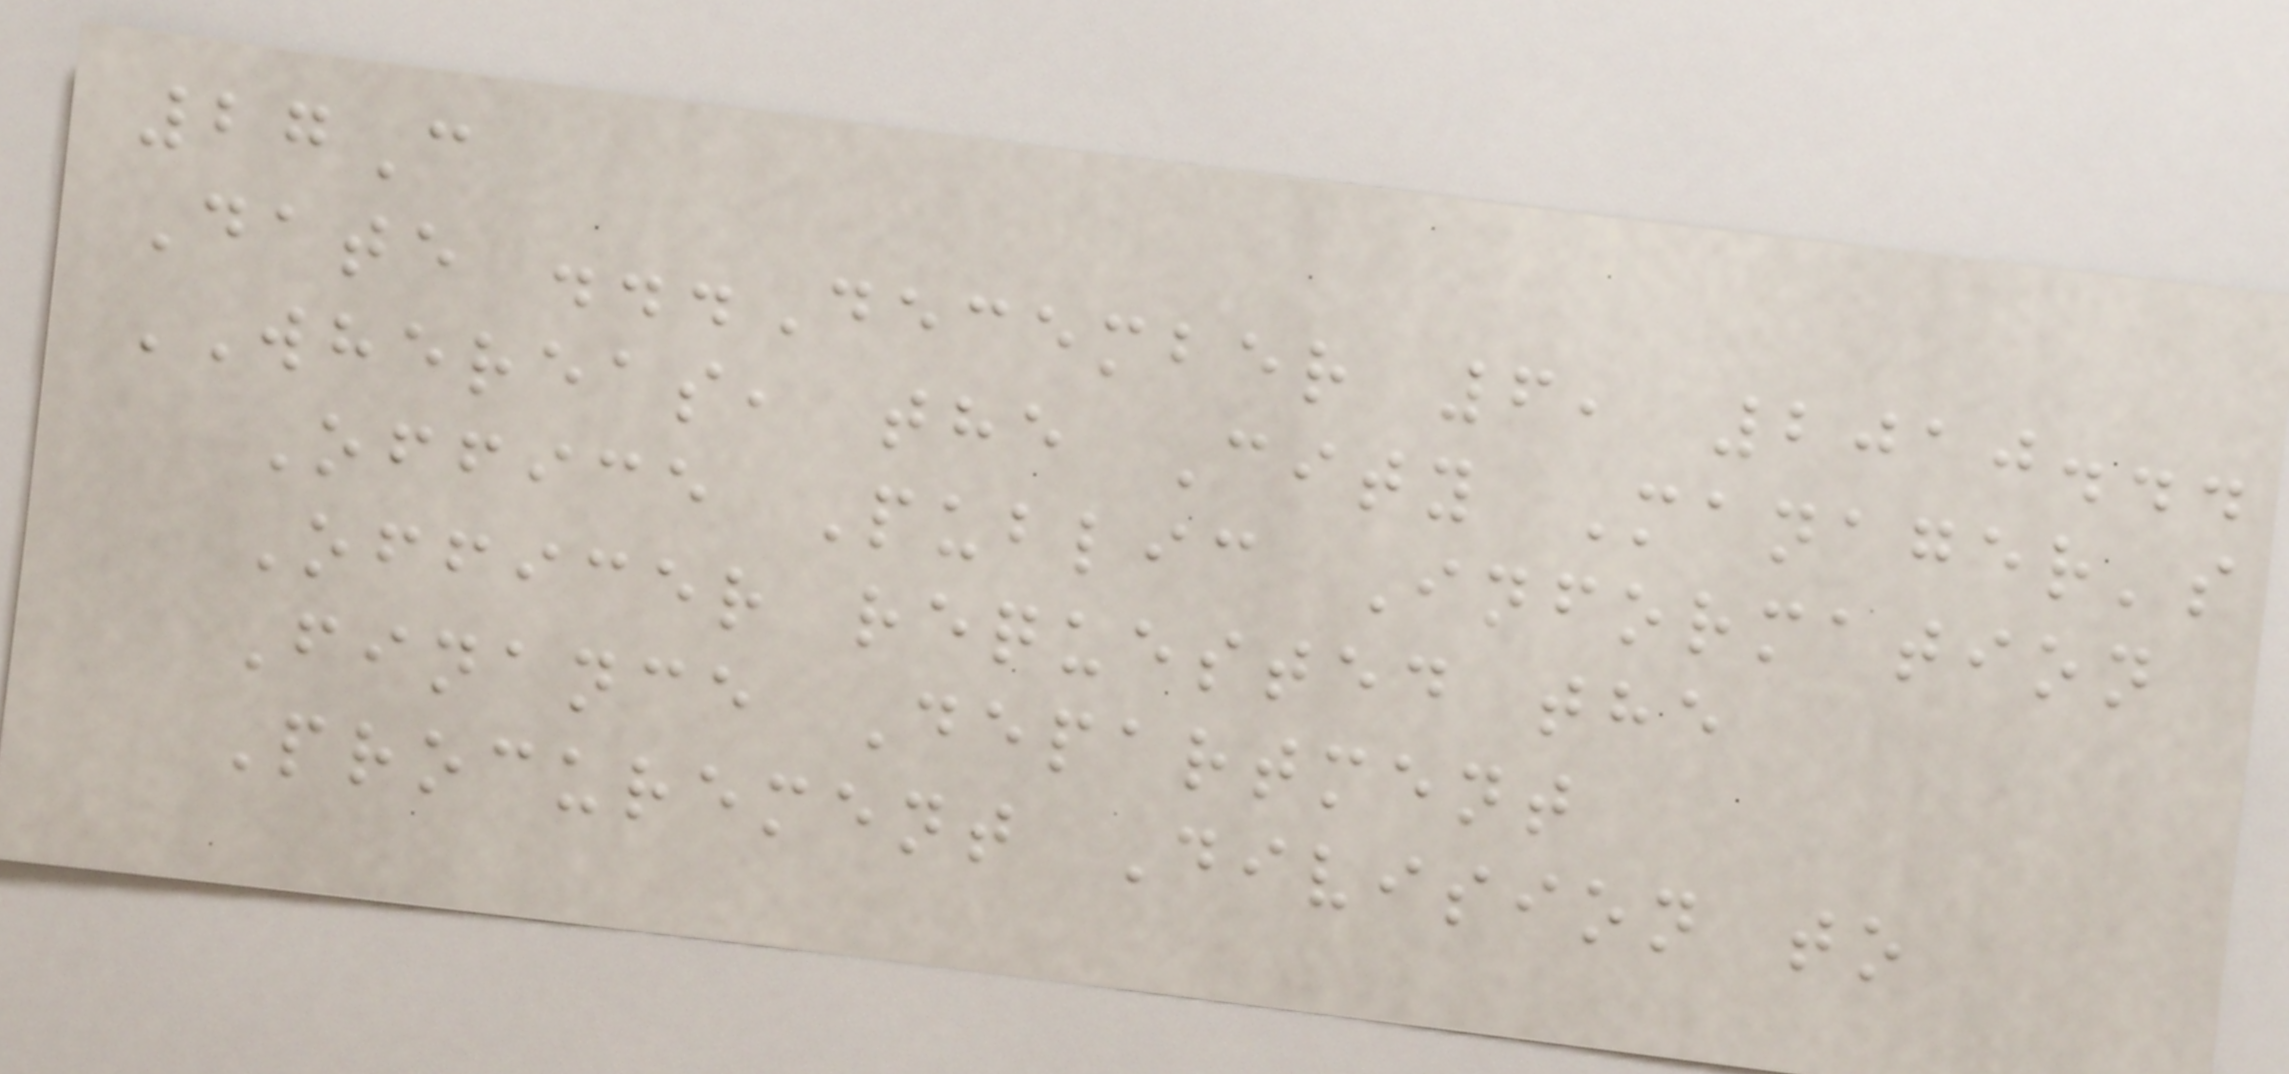27C
Date ...December 6, 2010...
WHEREAS, the City Manager's
Office Public Information
Officer requested the
Finance Department
Procurement Division to
